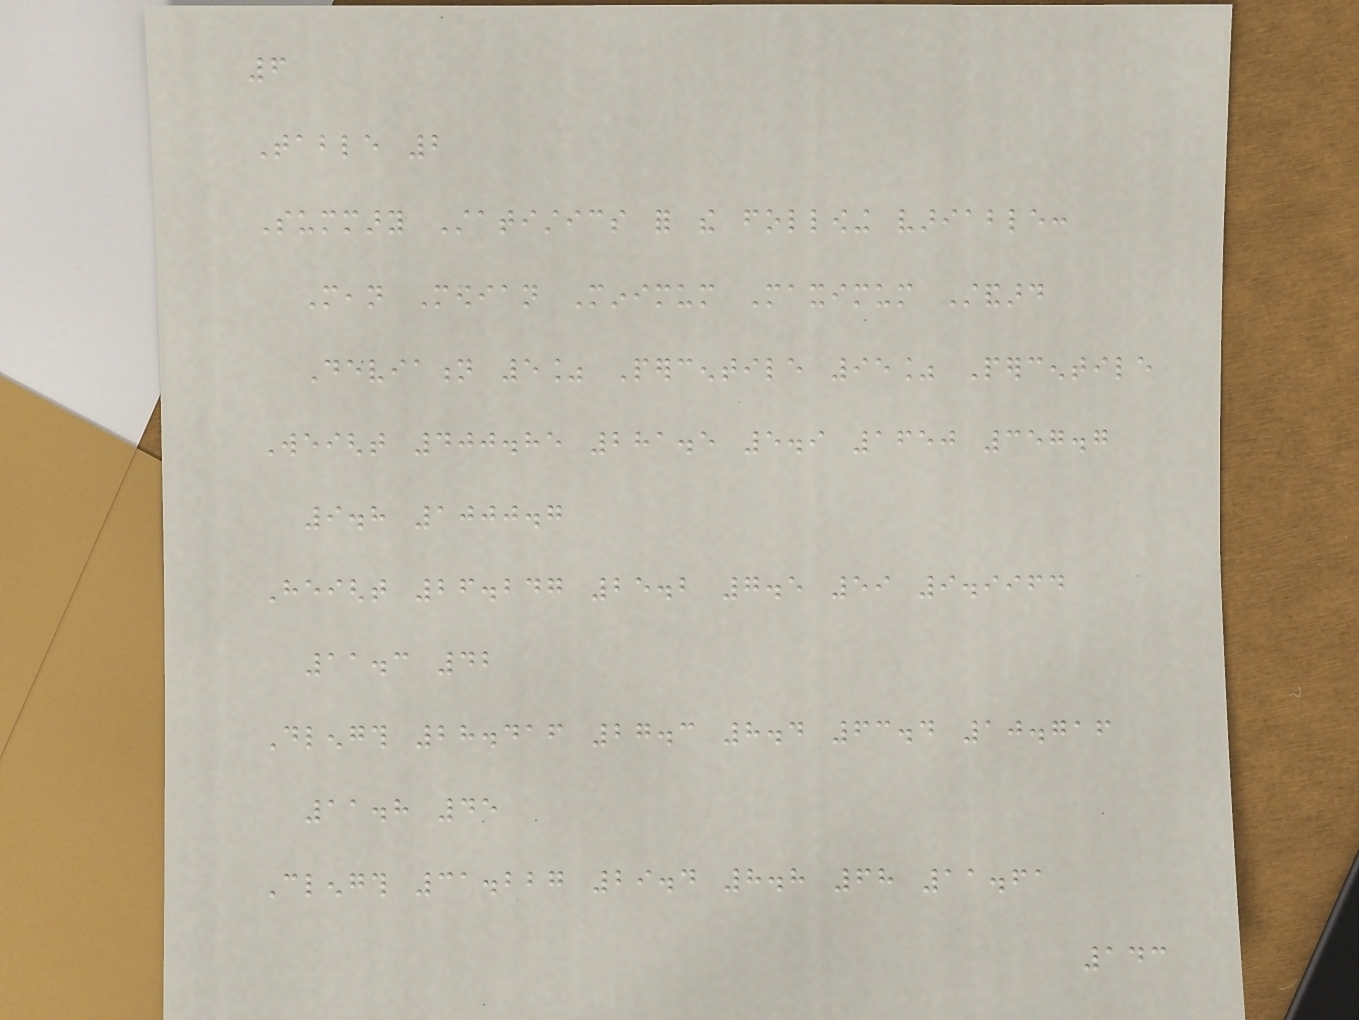6
Table 2
Summary Statistics for the following variable:
Mean Median Minimum Maximum Standard
Deviation 5% Percentile 95% Percentile
Weight 400.85 281.5 5.9 1650 357.7
9.8 1000.7
Height 26.247 25.2 7.5 59 9.9964
11.3 42
Dlength 28.416 27.3 8.4 63.4 10.716
11.8 45
Clength 31.227 29.4 8.8 68 11.61
143
